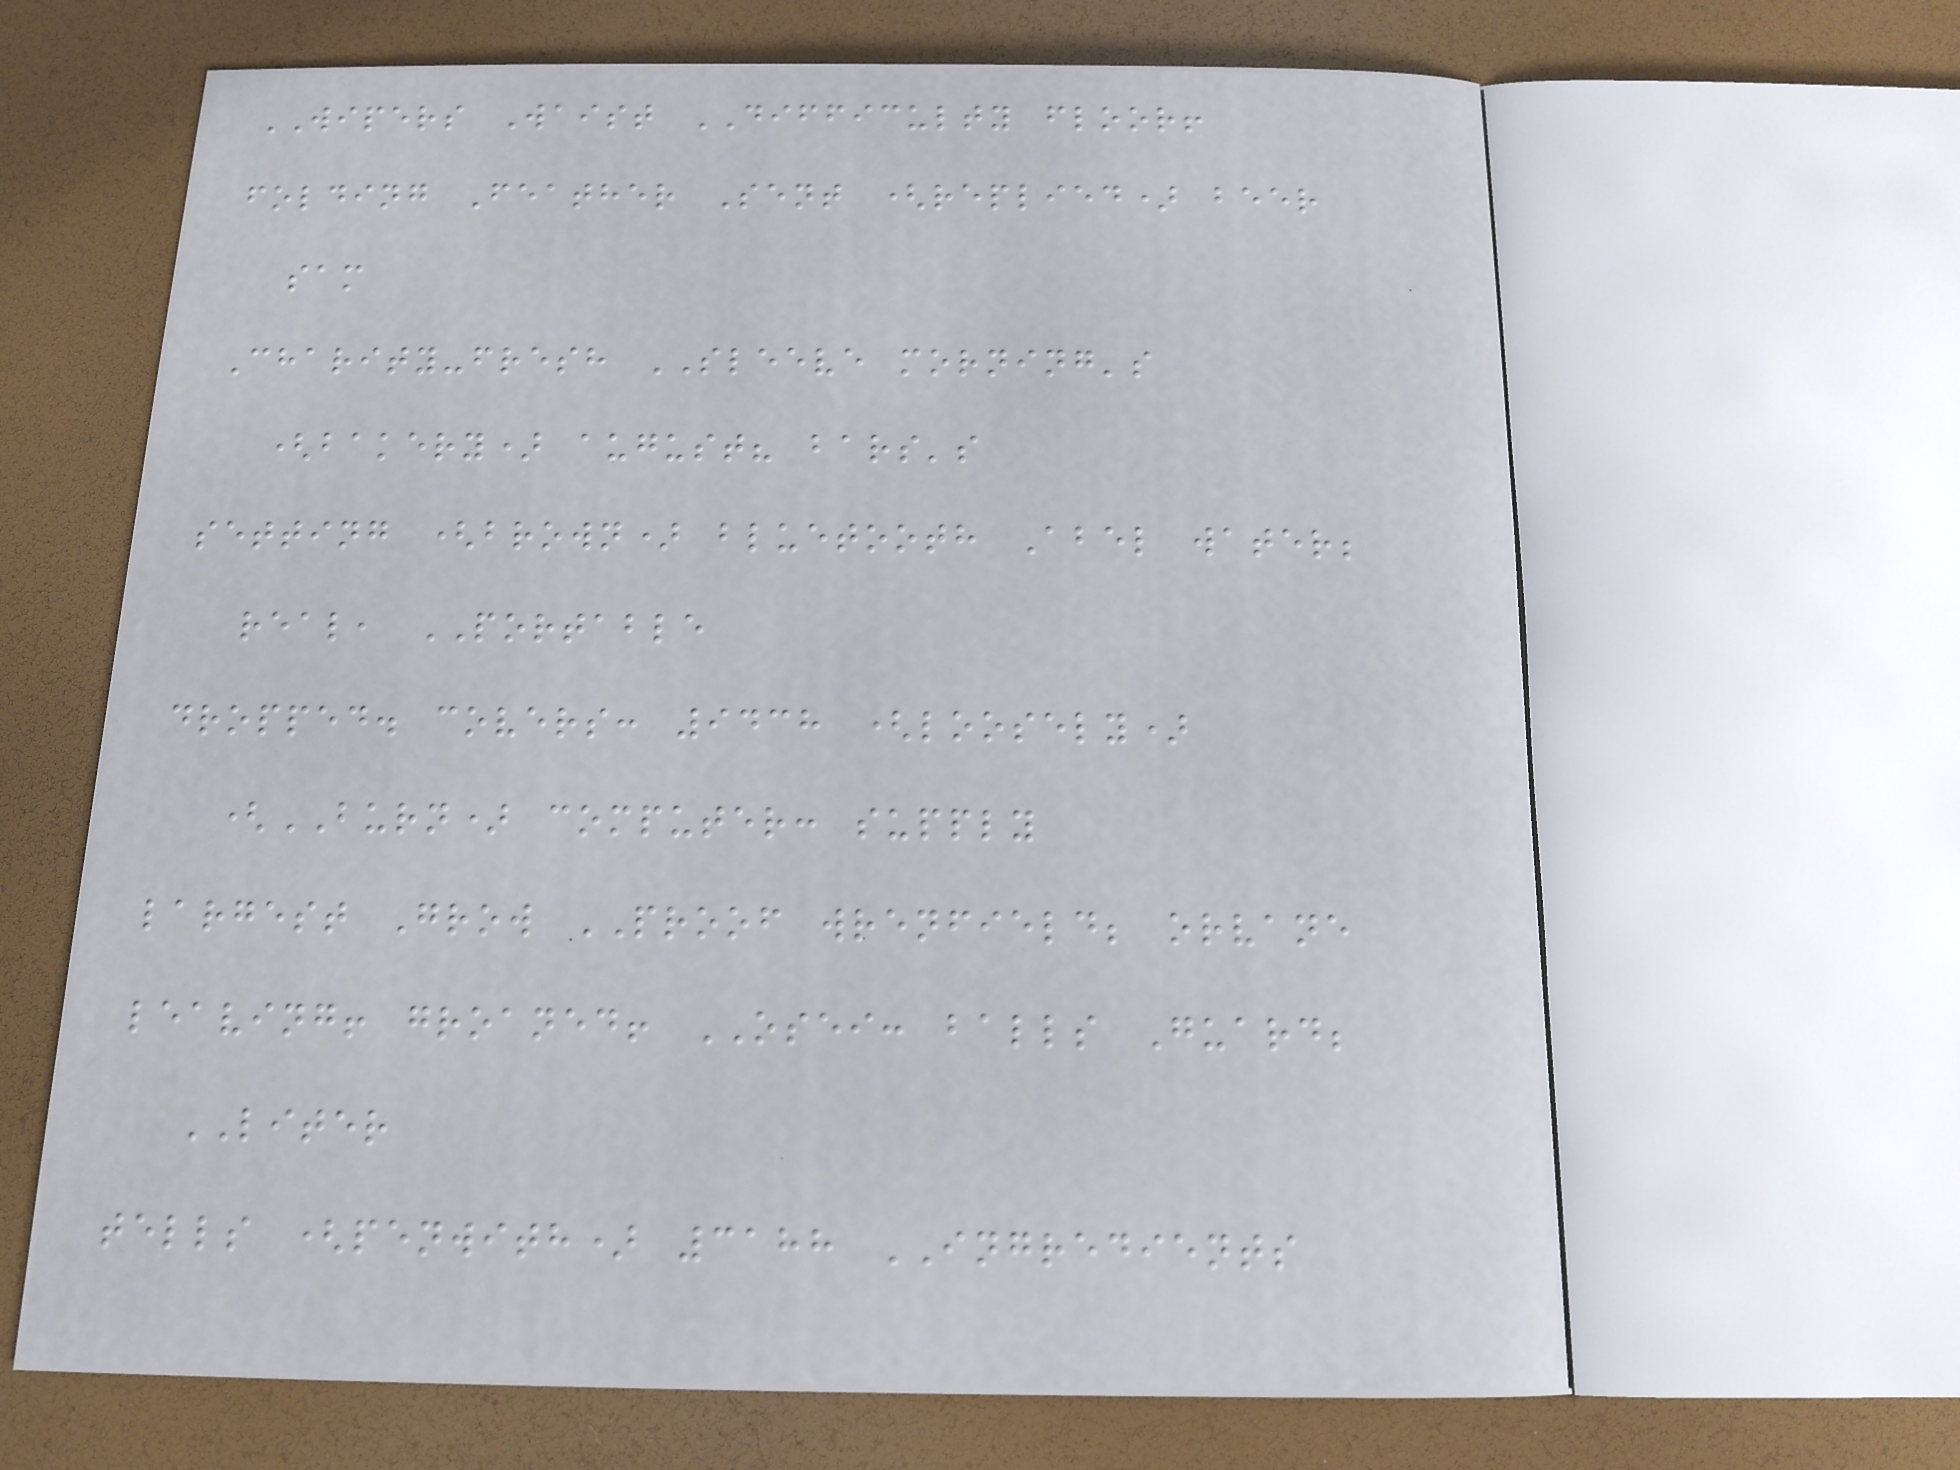WIPERS Waist DIFFICULTY floor!
folding Feather Sent (replied) beer
sam
Charity-fresh SLEEVE morning's
(bakery) august? bars's
setting (brown) bluetooth Abel water;
real, PORTABLE
dropped. covers: 9438 (loosely)
(BURN) computer: supply
largest Grow PROOF wrenfield; orvane
leaving! groaned! OSEI: balls Guard;
LITER
tells (penwith) 3188 INGREDIENTS
